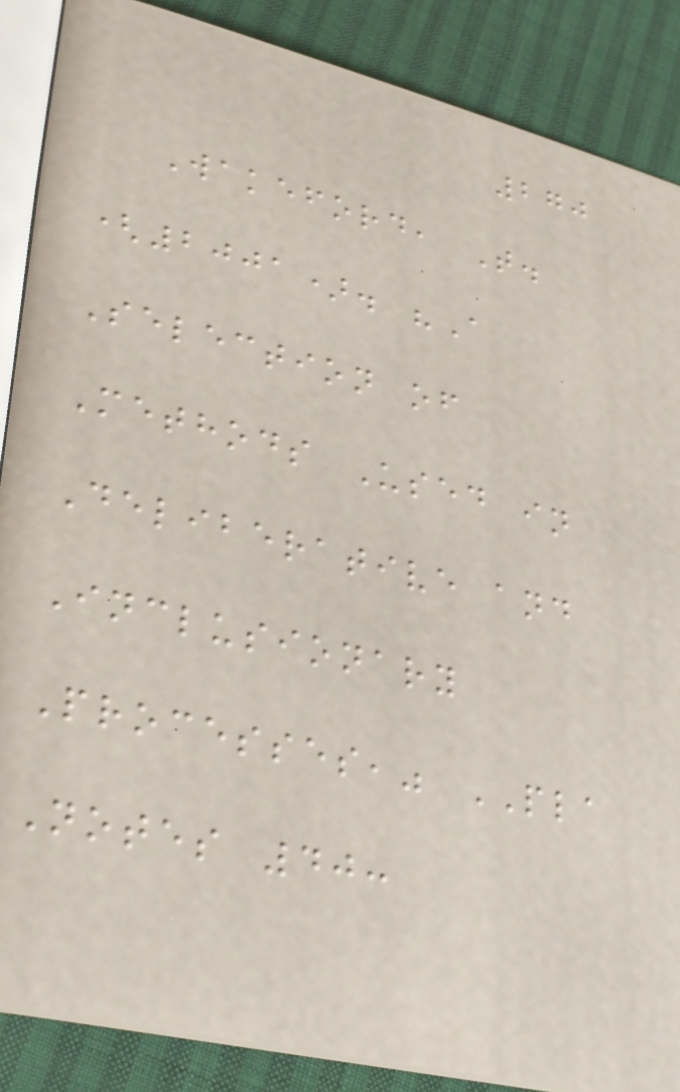270
Wakeford, T.
(2001). "A
Selection of
Methods Used in
Deliberative and
Inclusionary
Processes," PLA
Notes 40:
